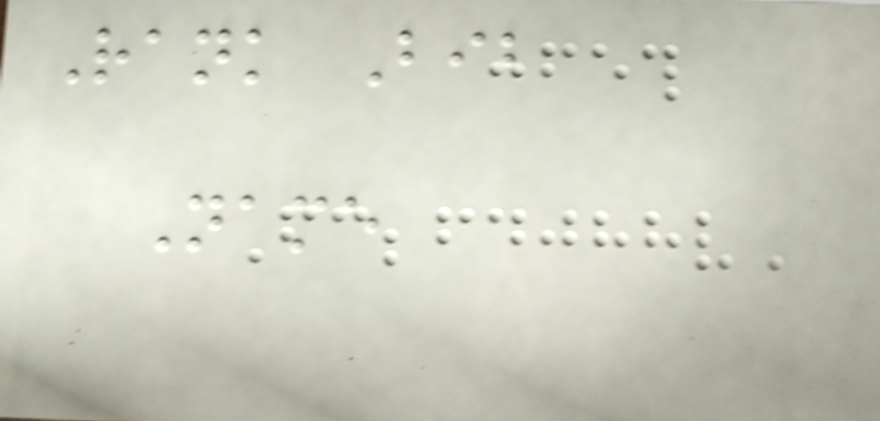Rank Bib
Name
